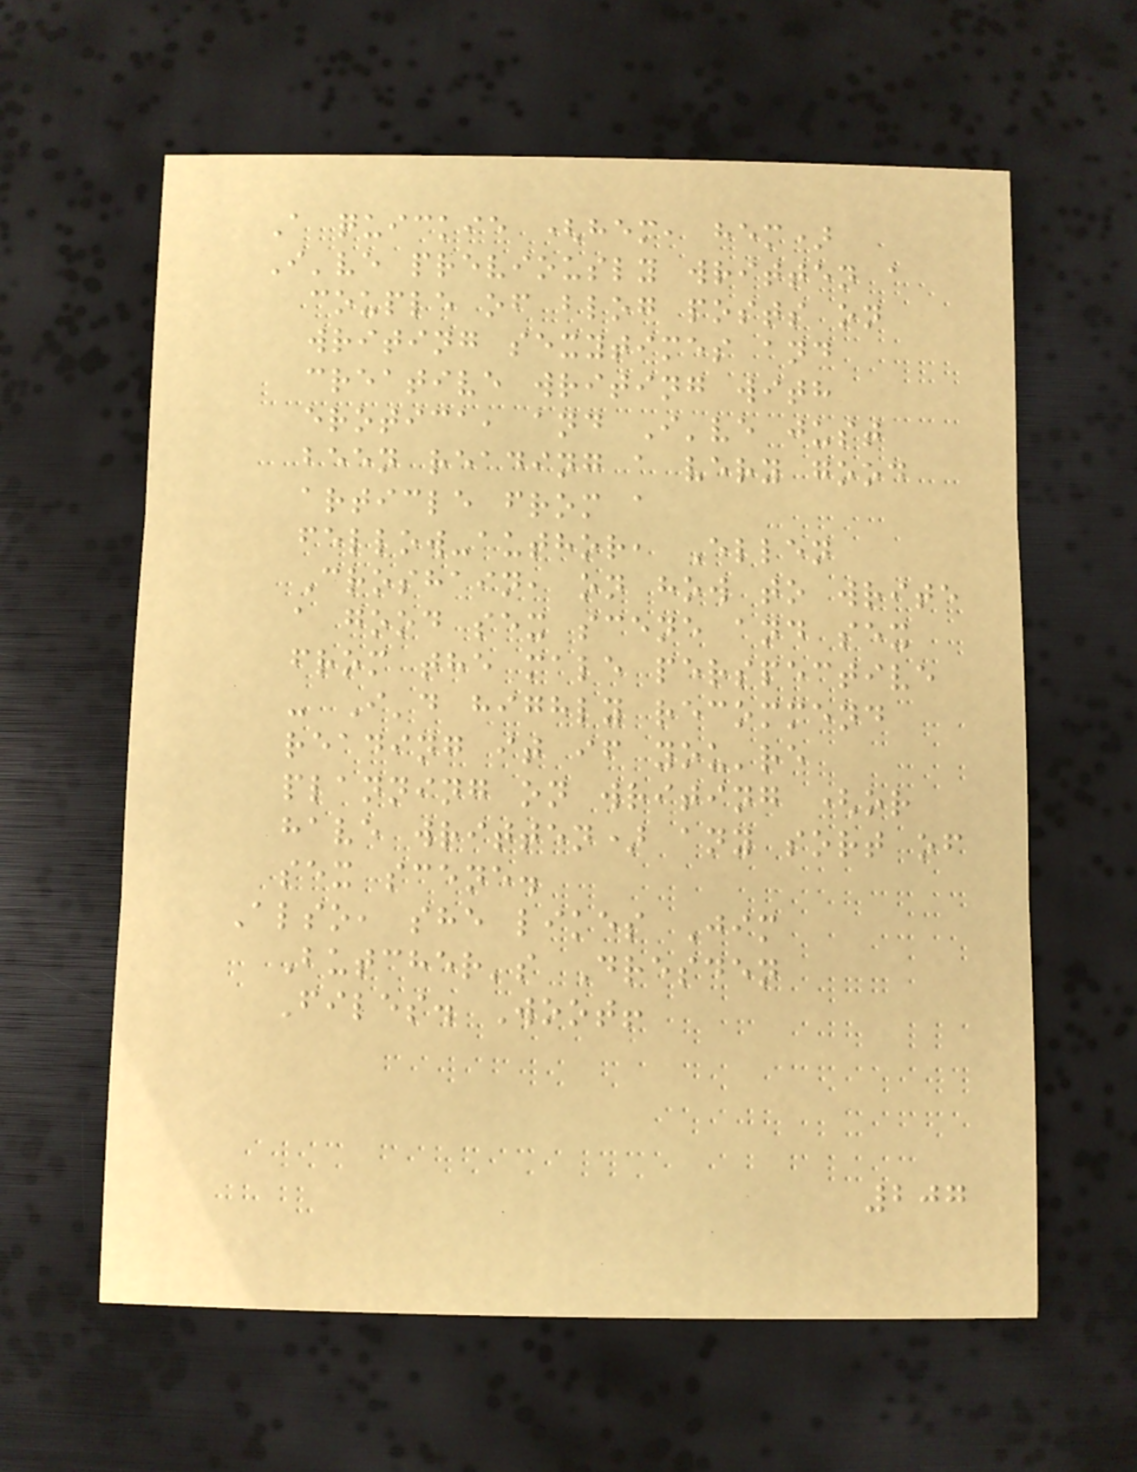A quickie (hem, hem)
I've previously written a
couple of blog posts on
writing sexytimes and
creative writing with
erotica, and I've just
been reading a very good
article from a
fellow-author, Ellen
Croshain, on how to write
a good sex scene and sex
from the male perspective
- I'd highly recommend
reading it if you're
planning on writing (or
have written) any sort of
sex scene.
Also, she likes Jim
Butcher's Dresden
Files. Woot!
207
